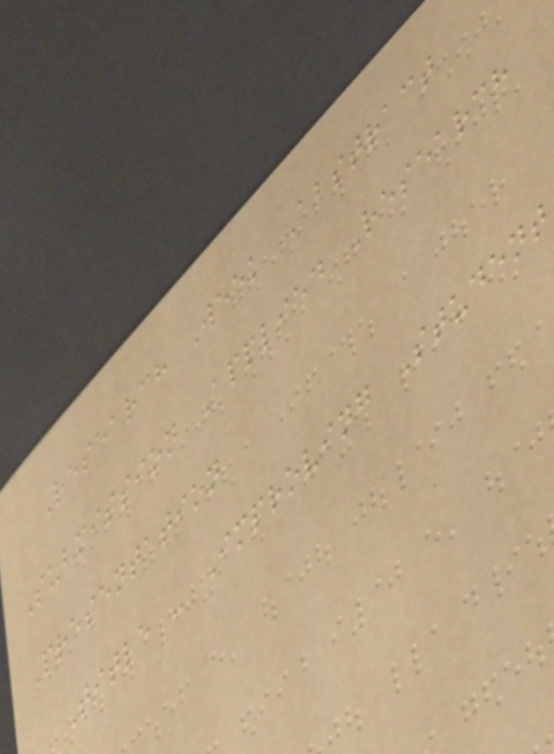Research Week Abstract
Submission Applied Research
Presentation
Title - Improving Student
